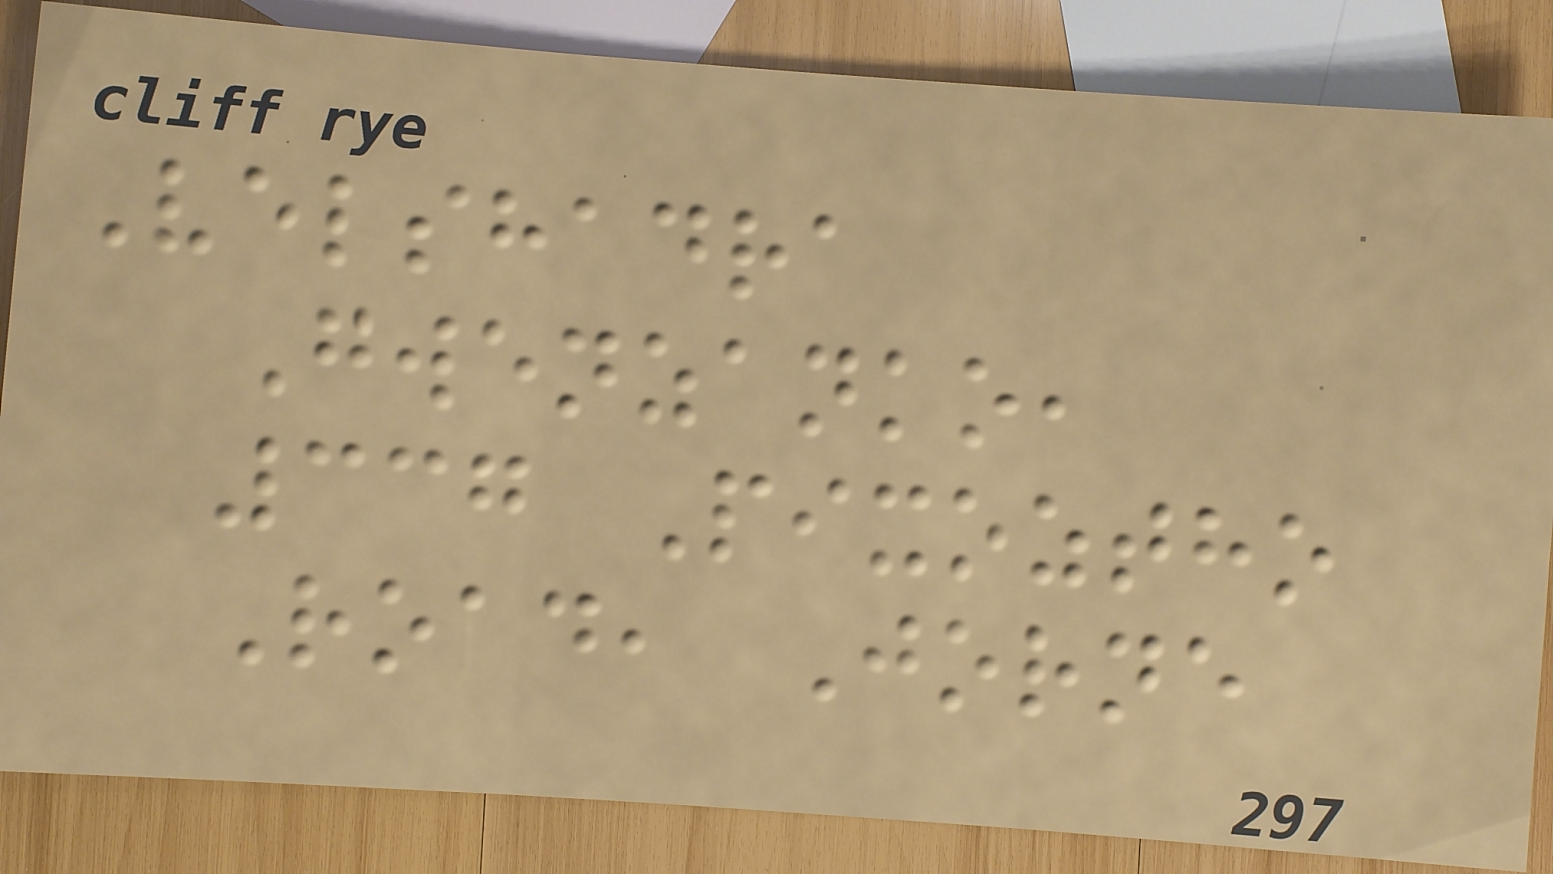Velshadra
Gwenzanko,
337 Pixoztho
Road, Jorne
